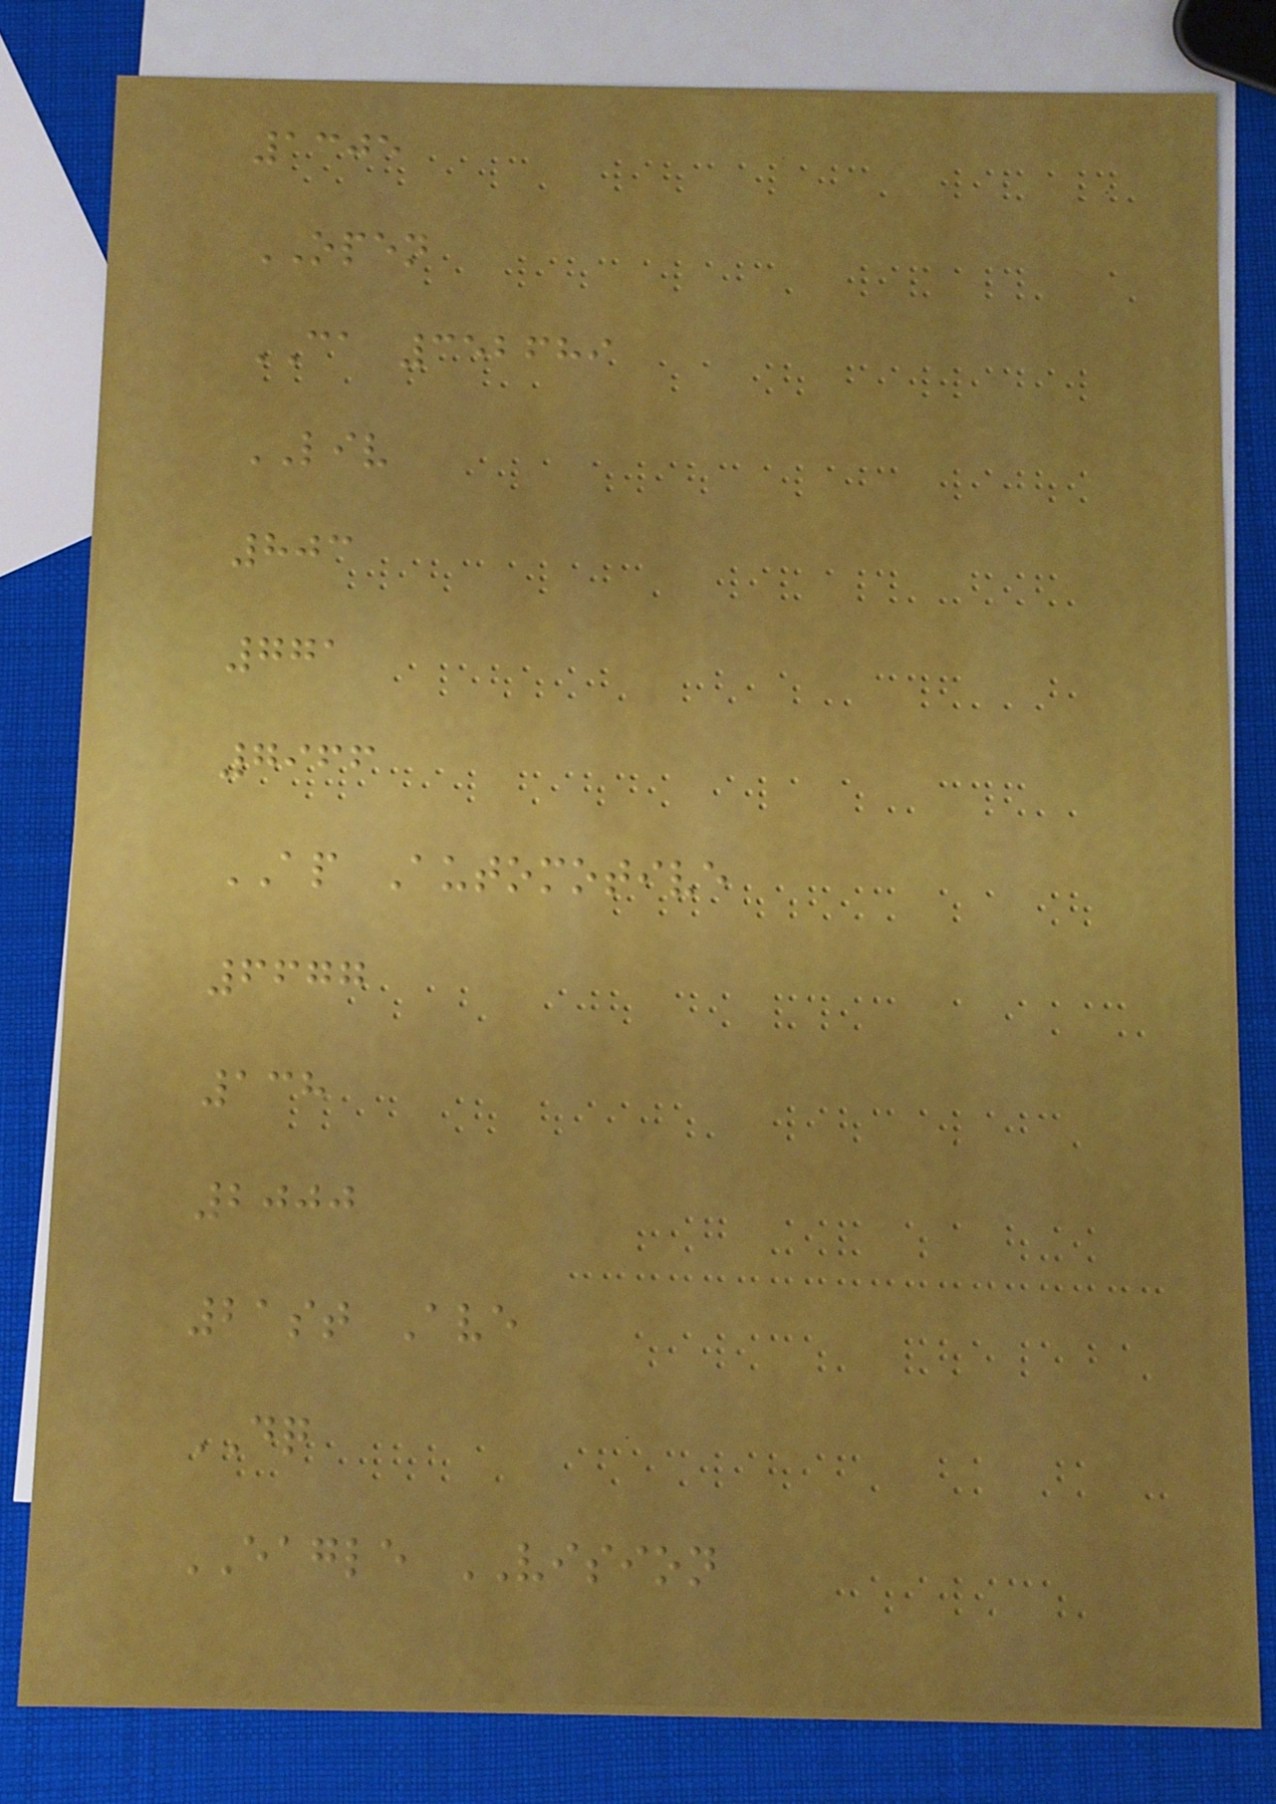1305
OPEN
CA 352689
LIV
803
771
7966
AP Automotive
6677
138
2000
21st Ave
DQ
EAGLE VISION
